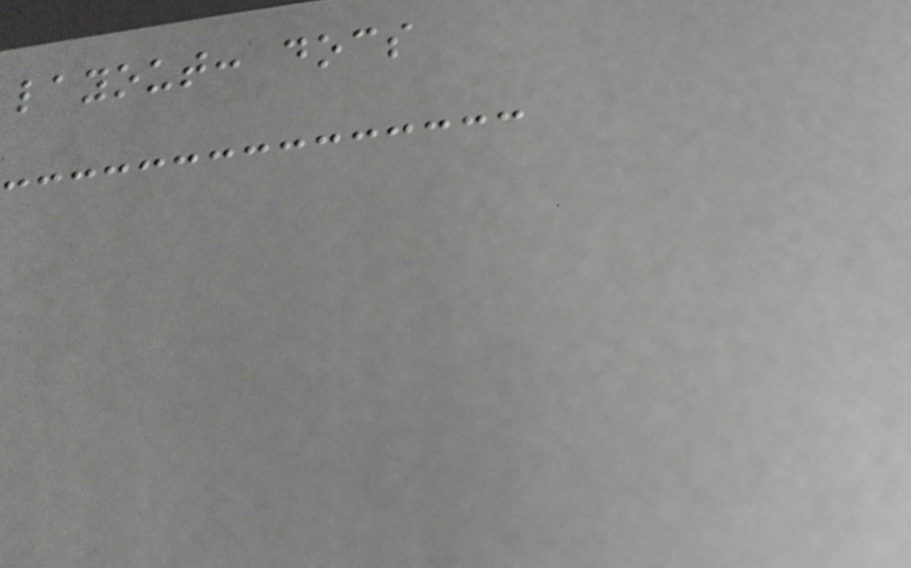layout: docs
